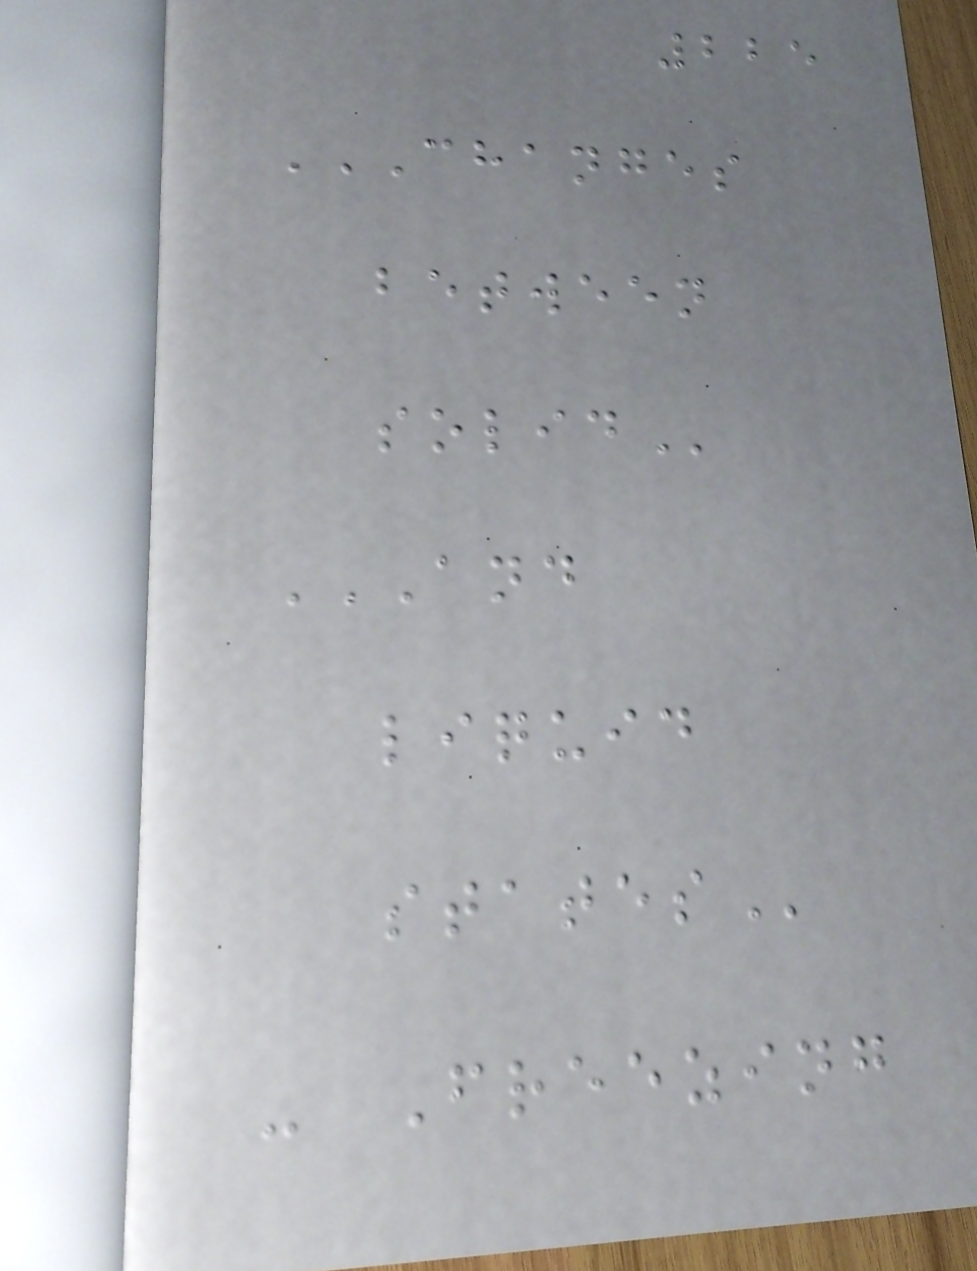225
CHANGES
BETWEEN
SOLID
AND
LIQUID
STATES
- Freezing
